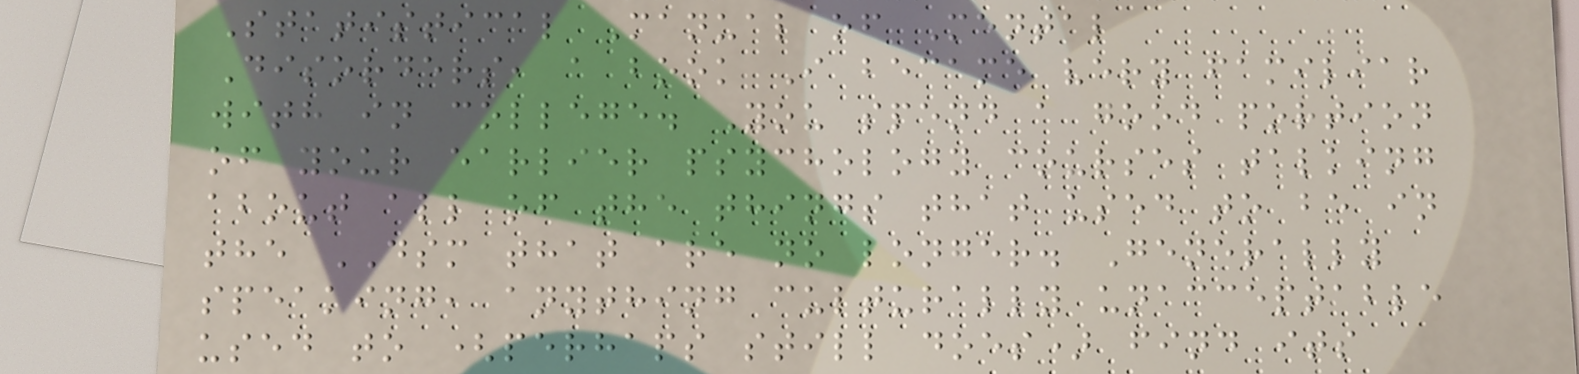Statistical Manual of Mental
Disorders, a book I became very familiar
with in college. You spend a good portion
of your earlier psychology courses talking
about all of the things that used to be in
the DSM that are no longer. Generally
speaking, anything culturally unacceptable
used to (perhaps still does) find its
